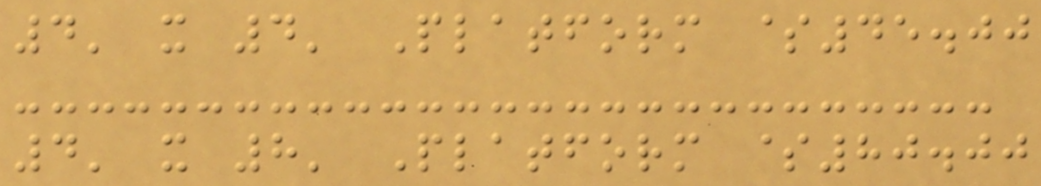4' x 4' Platform $45.00
4' x 8' Platform $80.00
